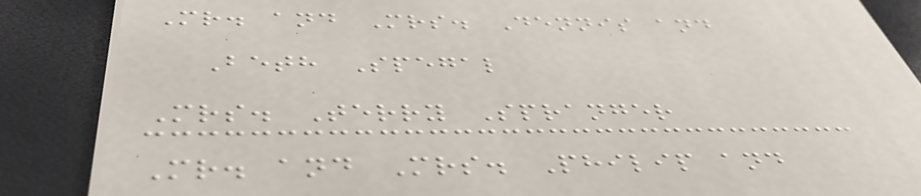Mr. and Mrs. Dennis and
Beth Spegal
Mrs. Terry Spranger
Mr. and Mrs. Philip and
